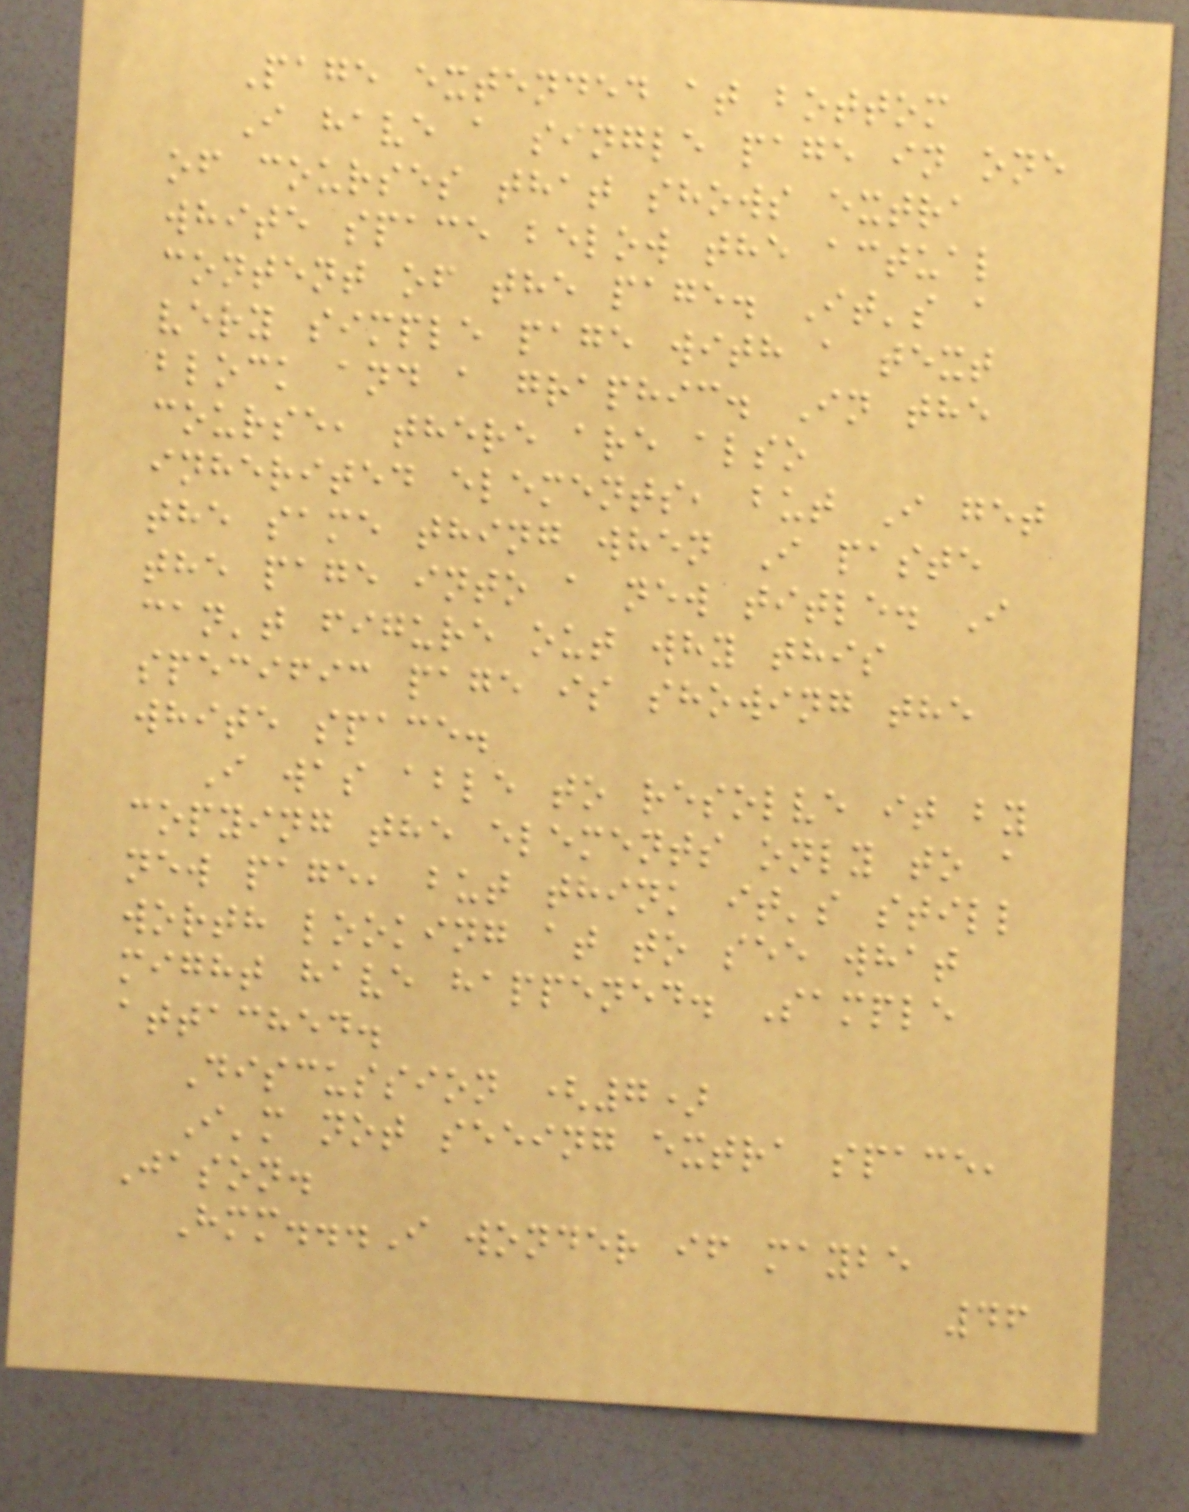Page extended at bottom
I have a single page in one
of courses that shows extra
white space below the actual
content of the page. It's a
very simple page with a text
block and a graphic. In the
course, there are also
inherited elements, but I get
the same thing when I paste
the page into a new title. I
can't figure out why this
specific page is showing the
white space.
I was able to resolve it by
copying the elements only to a
new page, but think it's still
worth looking at to see what
might have happened. Sample
attached.
Discussion (7)
I'm not seeing extra space,
Jason.
Hmm...I wonder if maybe
46
